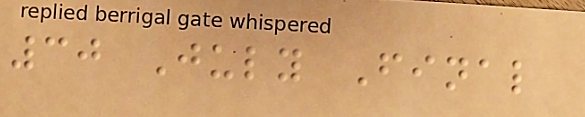30 July Final
